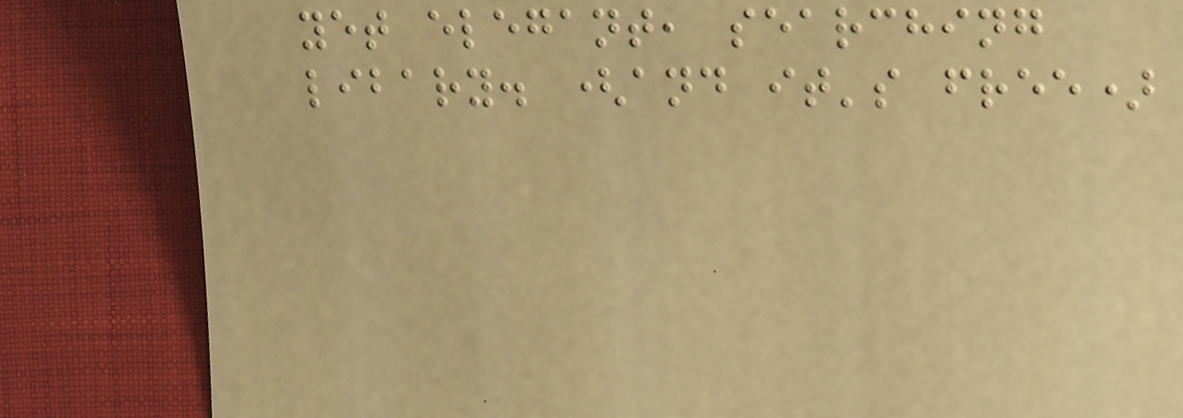yet elegant, searching
libary. (and it's free)
